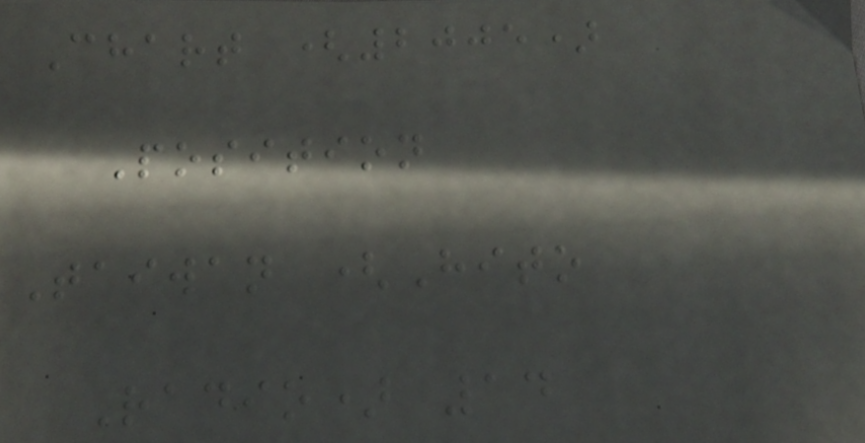Chart (2005)
Position
Taiwan (Hito
Radio) 14
